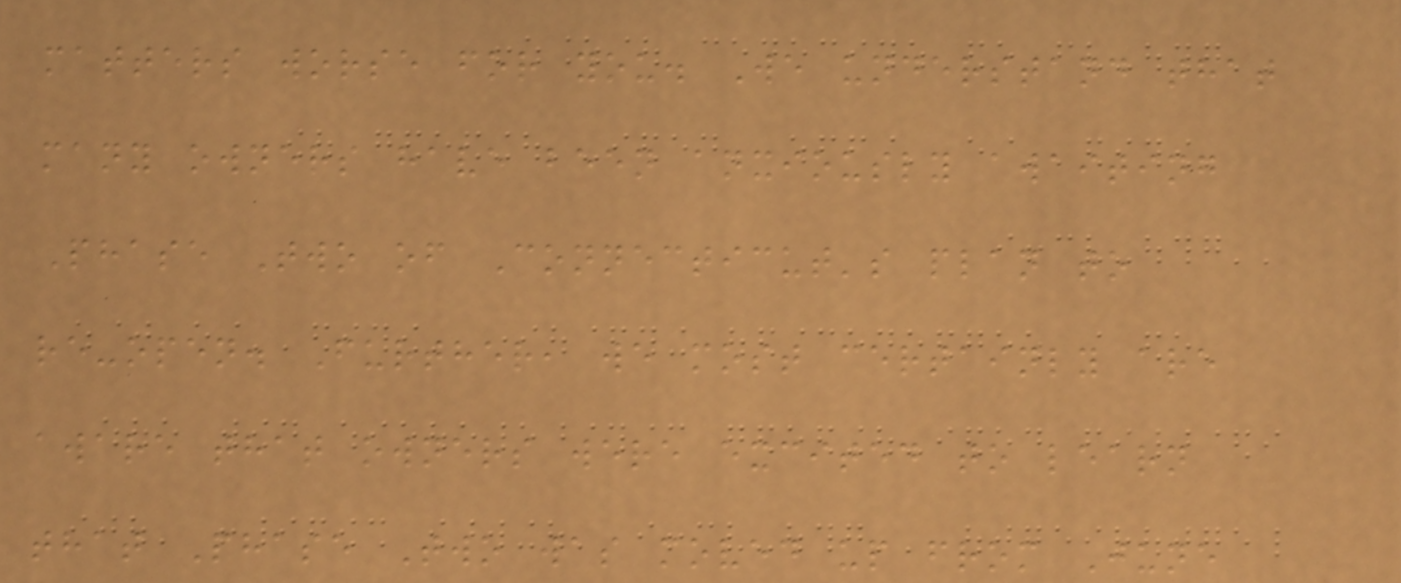matters worse for you. We understand that
many owners have been anxiously awaiting
Phase Two of Connecticut's plan to
re-open. Further, we most certainly are
aware that owners were excited to learn
that Phase Two was moved up from June
